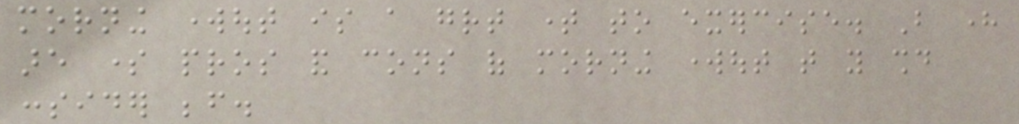morning workout is a great time to exercise. But here
are some pros and cons of morning workout that you should
consider before.
